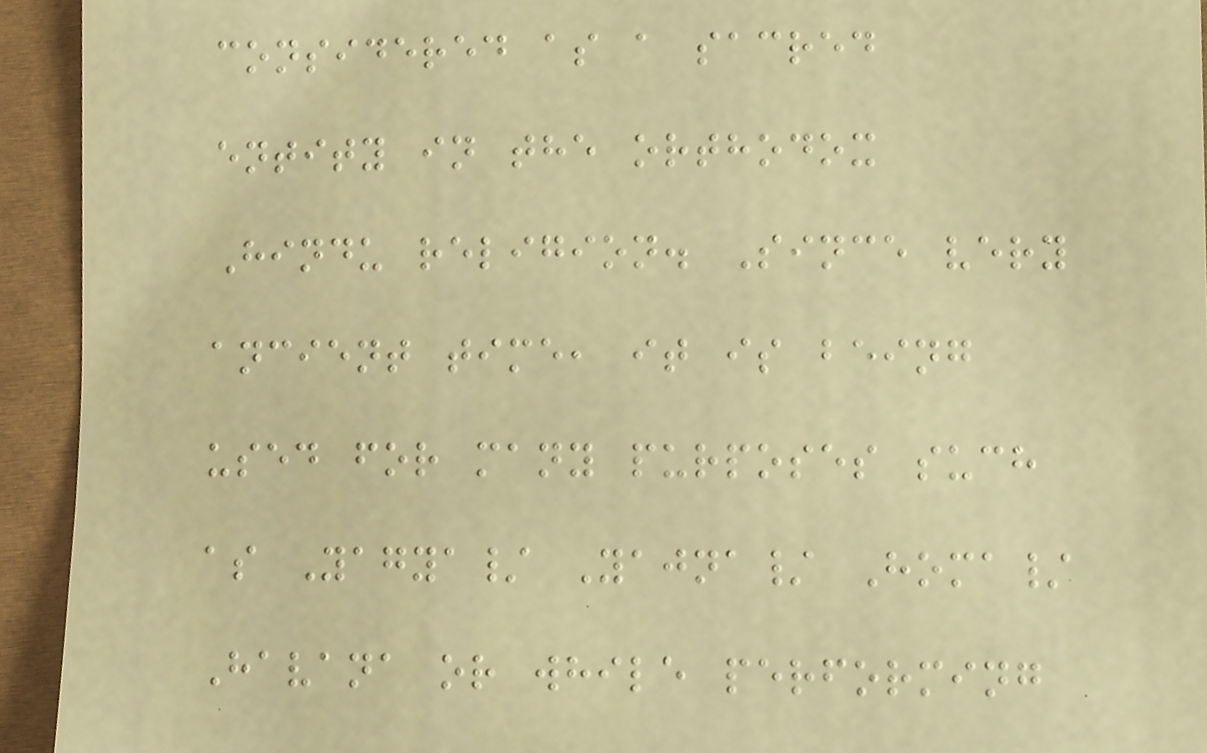considered as a sacred
entity in the orthodox
Hindu religion. Since very
ancient time, it is being
used for many purposes such
as Yagya/ Yajna/ Homa/
Havana or while performing
